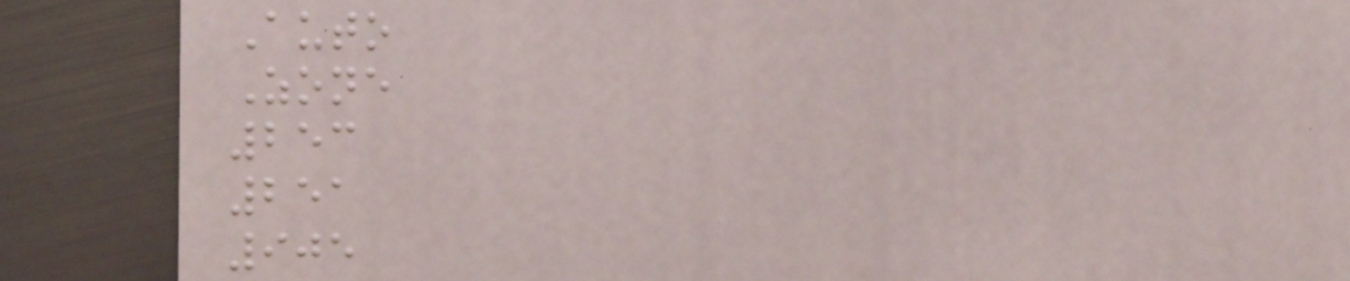Auto
Zone
253
251
905
